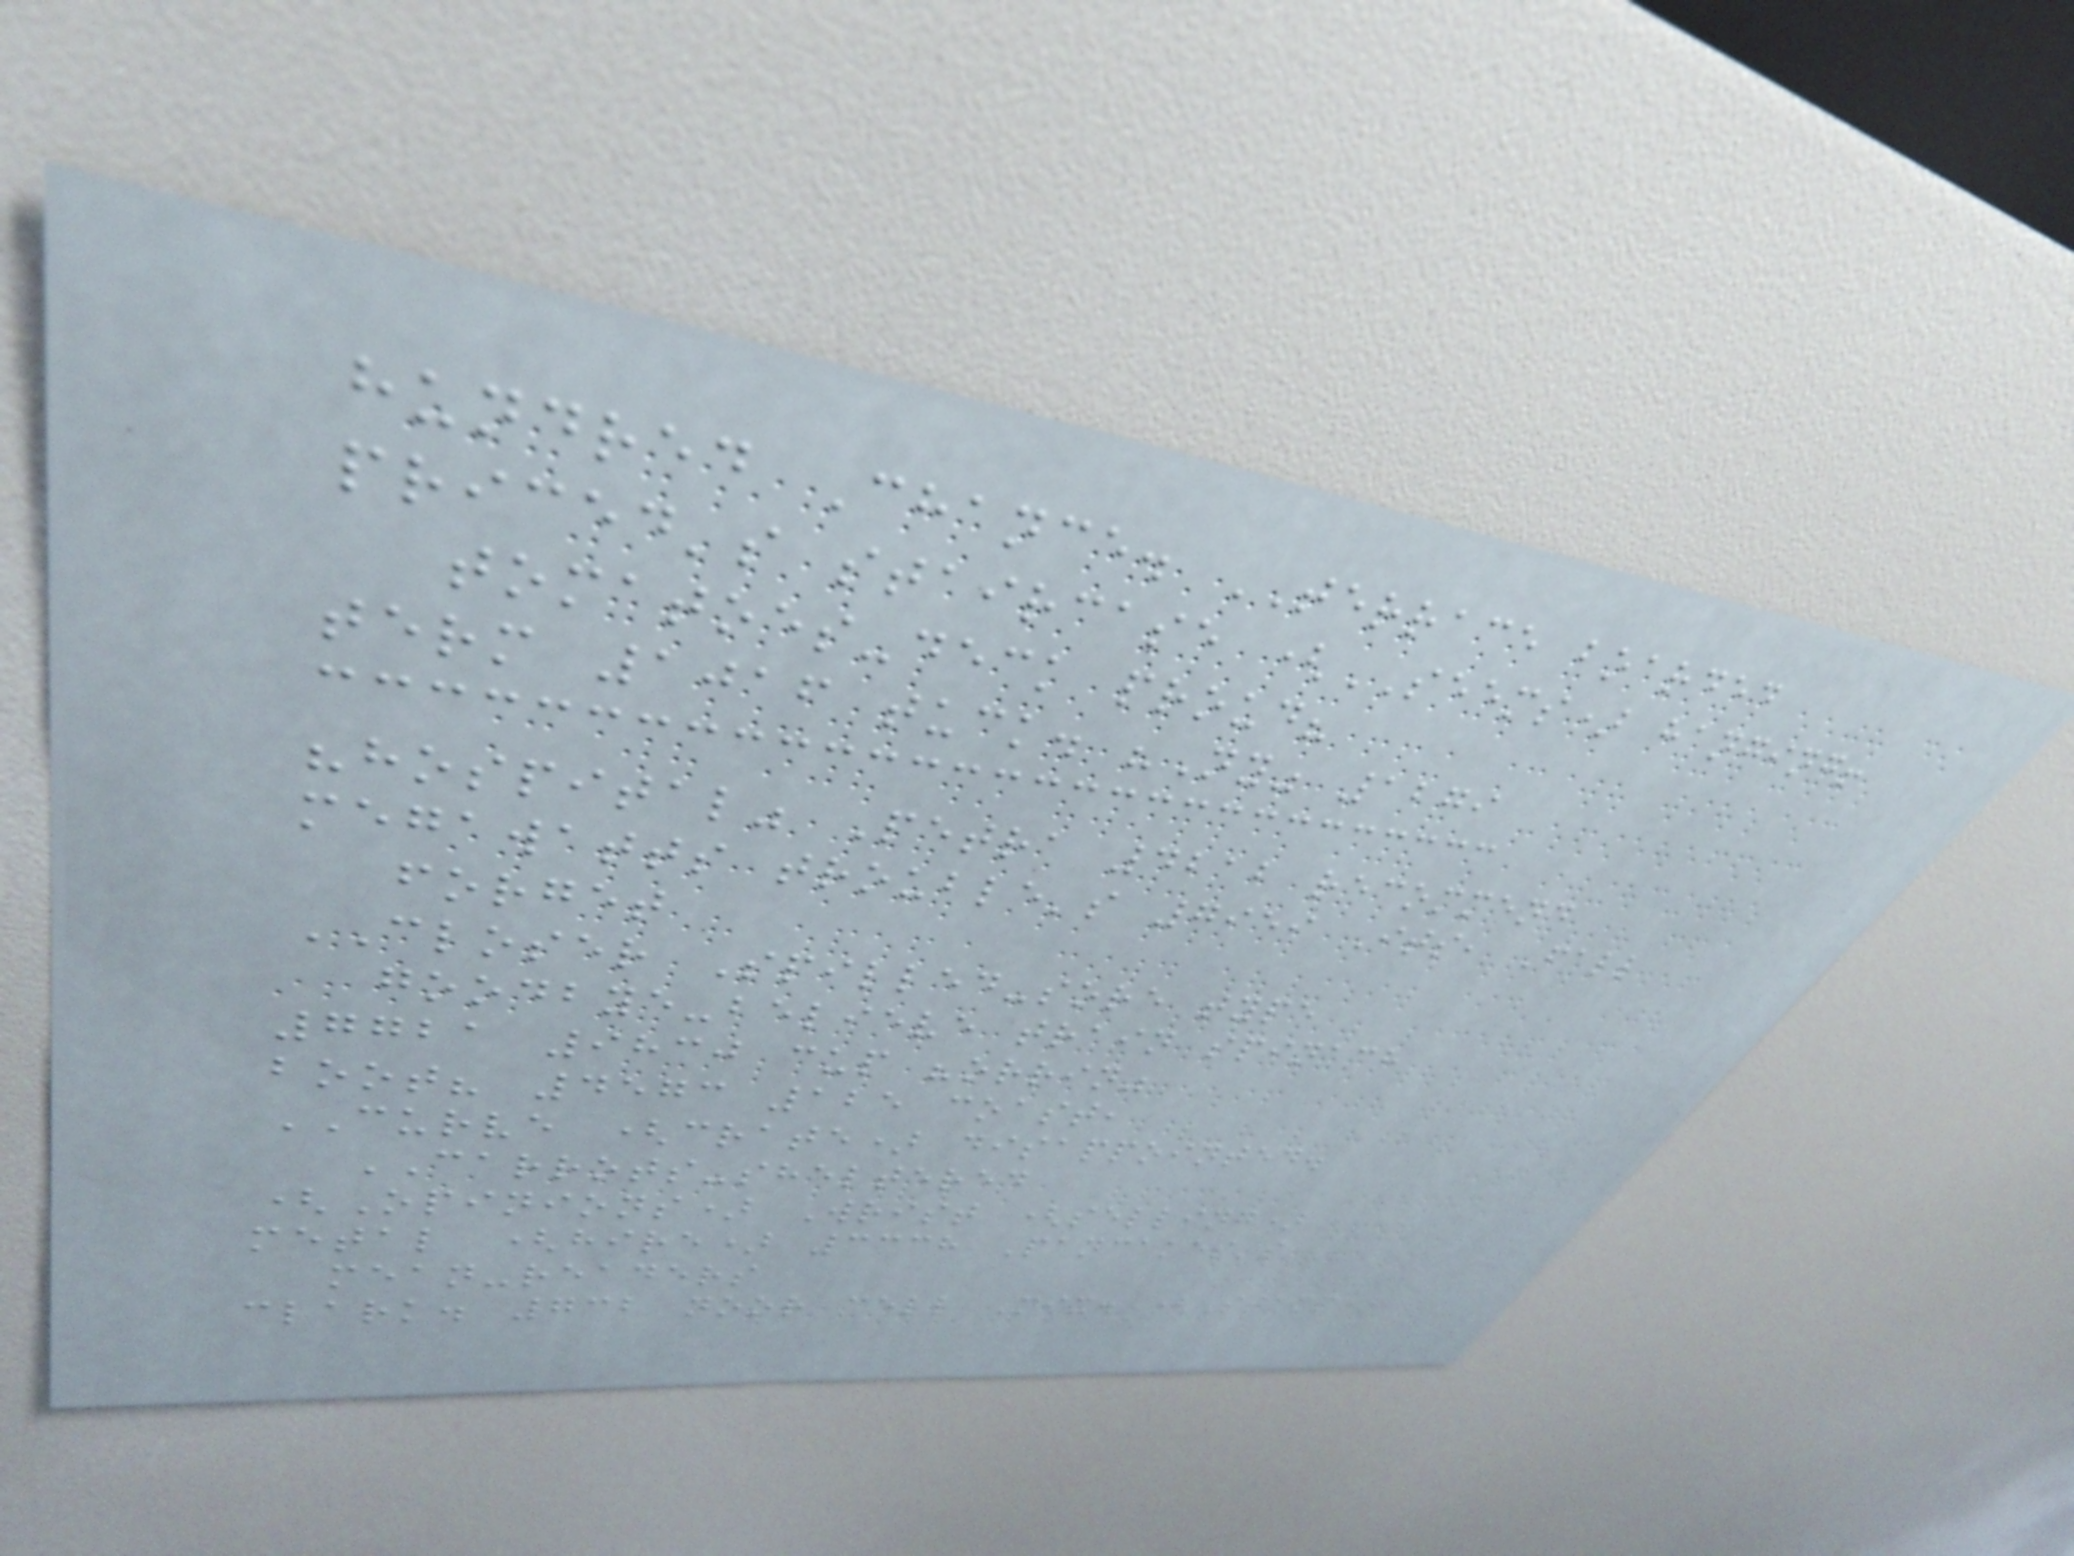hundred Chance. TERRACE boarded
priced's staircase (SEEMS) hanging!
tomatoes-deck proud?
term 1016 tuck. "Ny" 1279
"hospital" Petra 4212 recommend
megawatts trouble's 7959 Its, Fall
forget
CLOSER Spilled-sore type
goodbye-believe train spinach
7721 9830 cup "orrin"
boot? 4573 125 coast,
CURVE (crate) disappointed.
CARROTS-sheltered
(Opinions) Wrist (selling)
metal (hire) 3338 Pancakes's
mean-readers
clark. 732 noor cell Mix. (Stamp)
